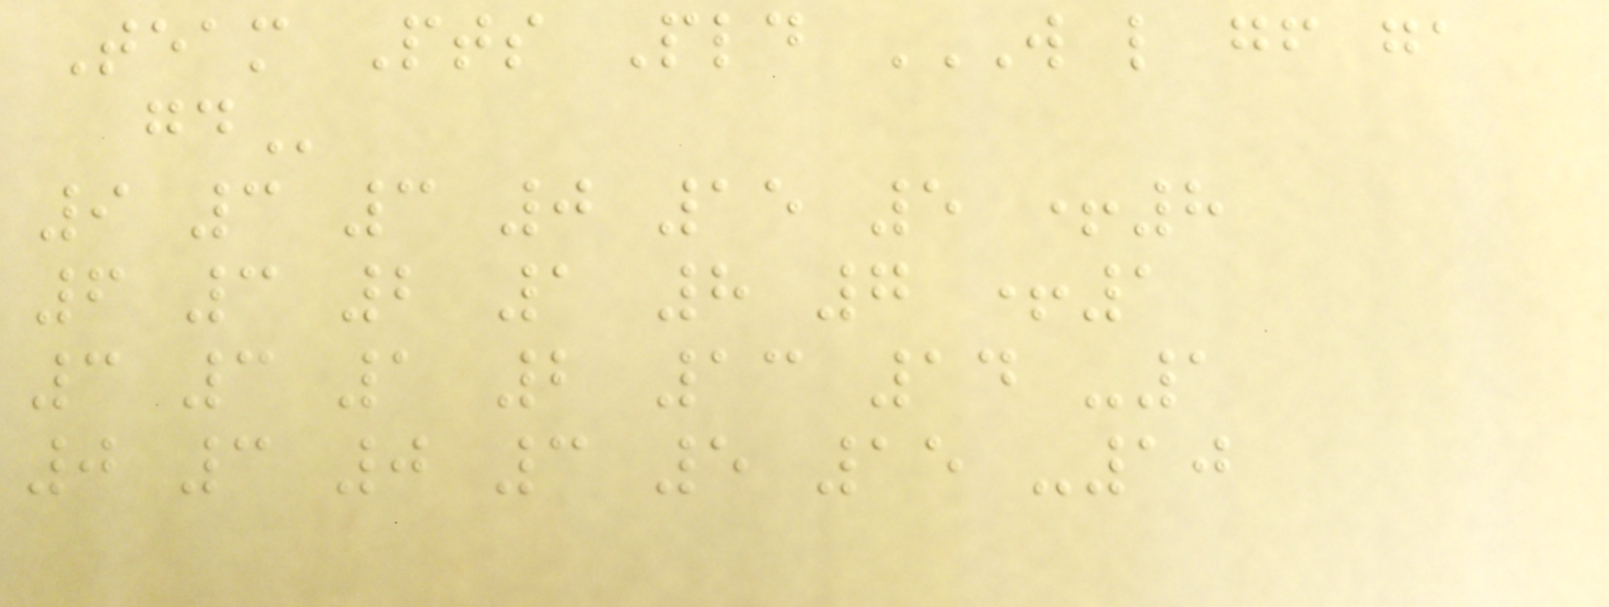Team Pts Pld W L GF GA
GD
9 3 3 0 15 5 +8
6 3 2 1 8 7 +1
3 3 1 2 13 14 -1
0 3 0 3 5 15 -10
